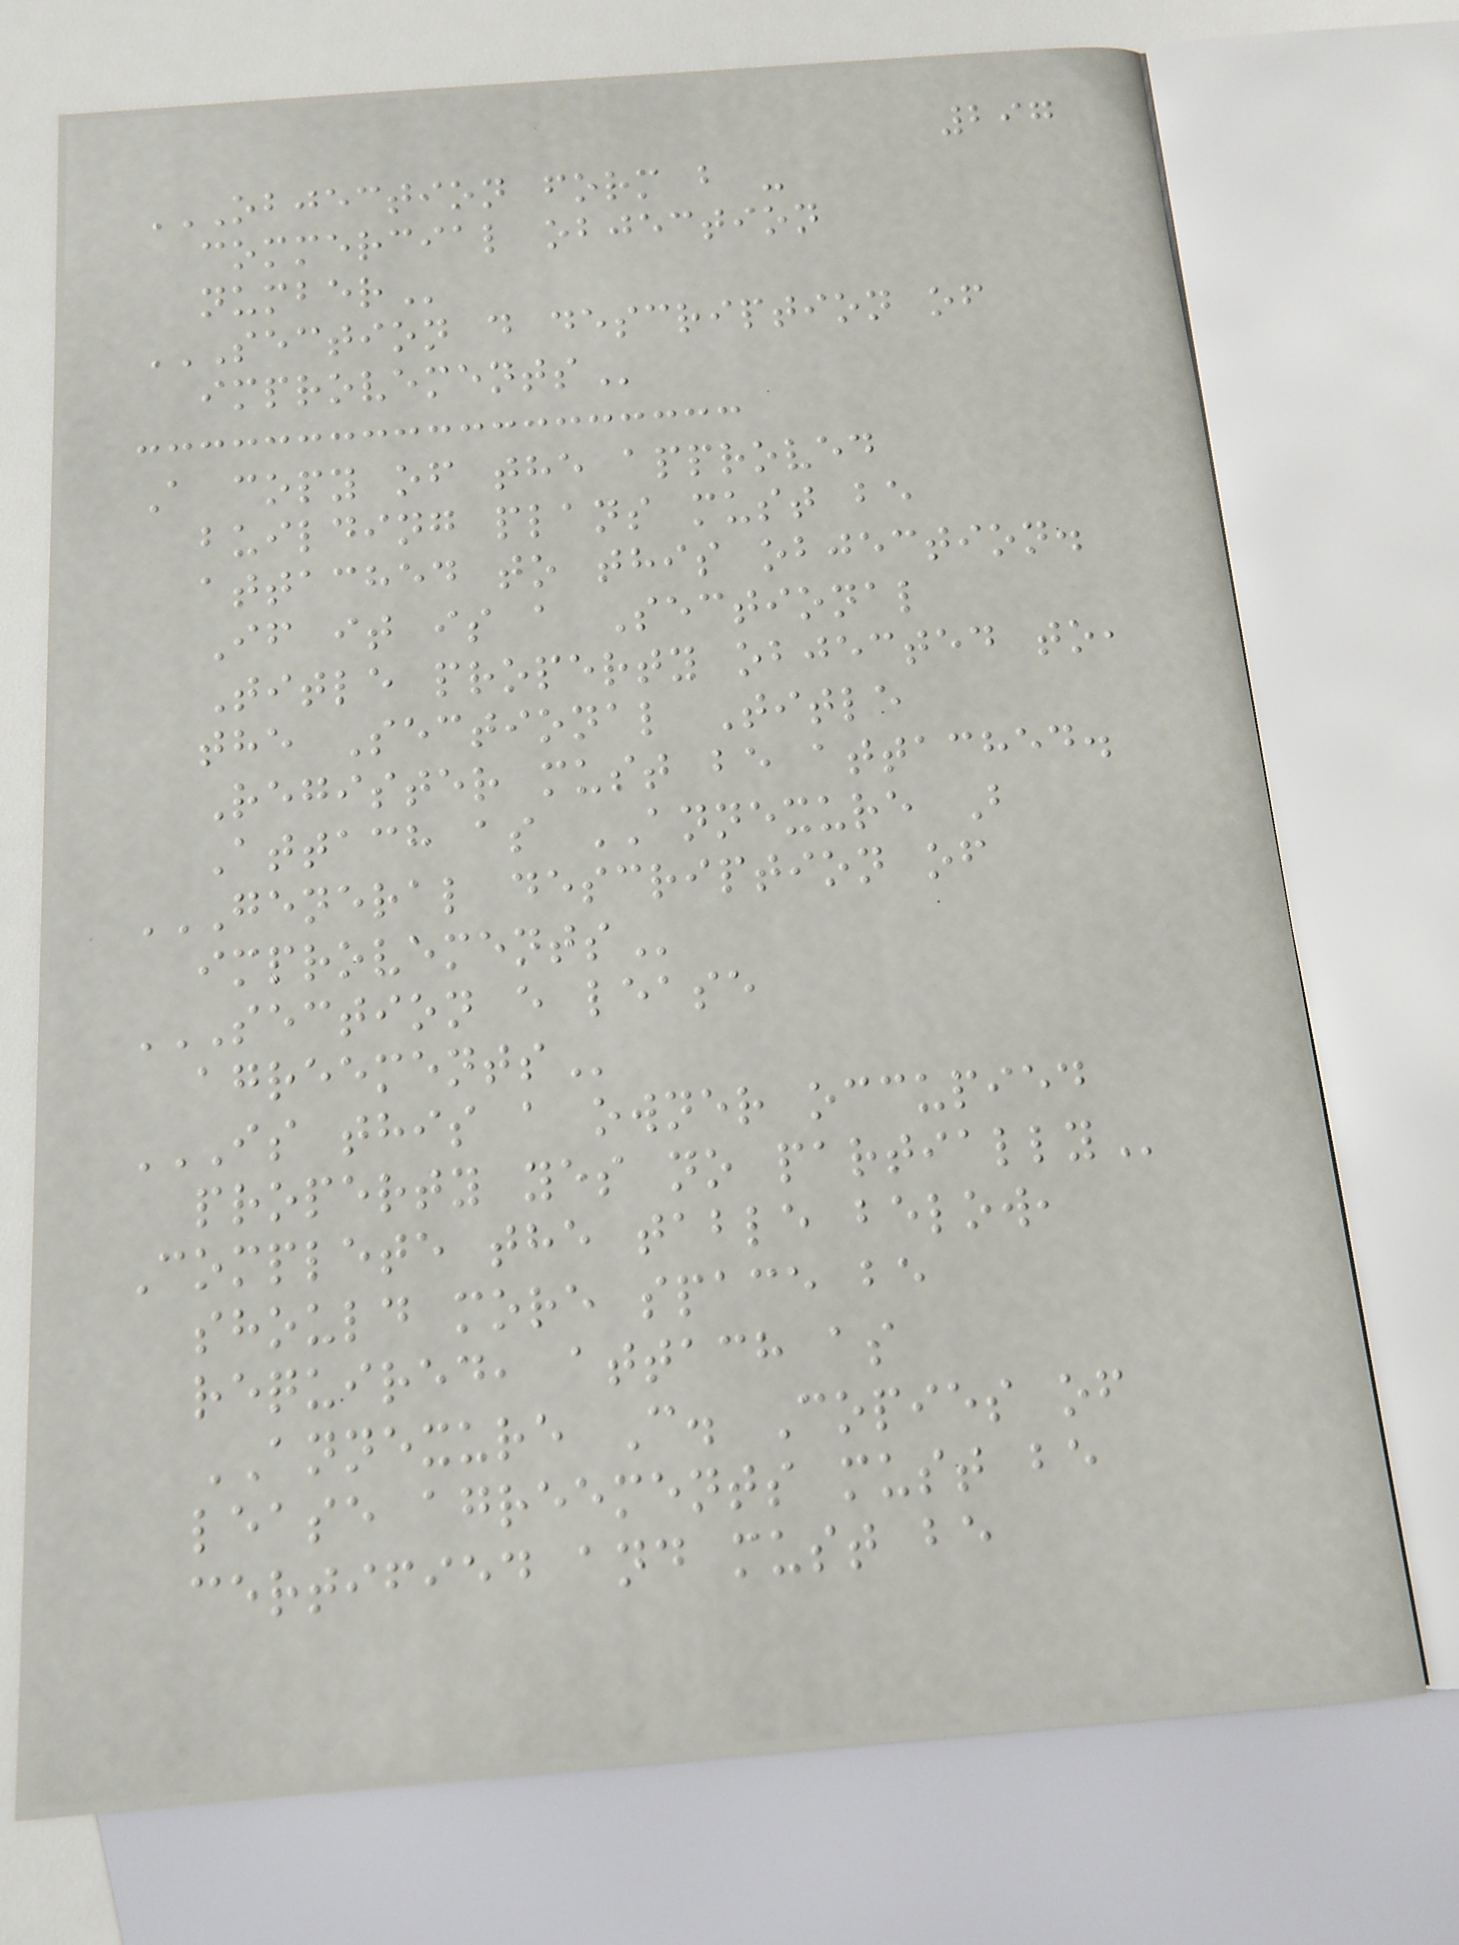297
OBJECTION FORM B -
COMMERCIAL OBJECTION
NUMBER
SECTION D DESCRIPTION OF
IMPROVEMENTS
A copy of the approved
building plans must be
attached to this objection.
If it is a Sectional
Title property objected to,
the Sectional Title
Register must be attached.
Attach as ANNEXURE B
GENERAL DESCRIPTION OF
IMPROVEMENTS
SECTION E LEASE
AGREEMENTS
IS THIS A OWNER OCCUPIED
PROPERTY YES NO PARTIALLY
Complete the table below,
should more space be
required, attach as
ANNEXURE C. Copies of
lease agreements must be
certified and must be
